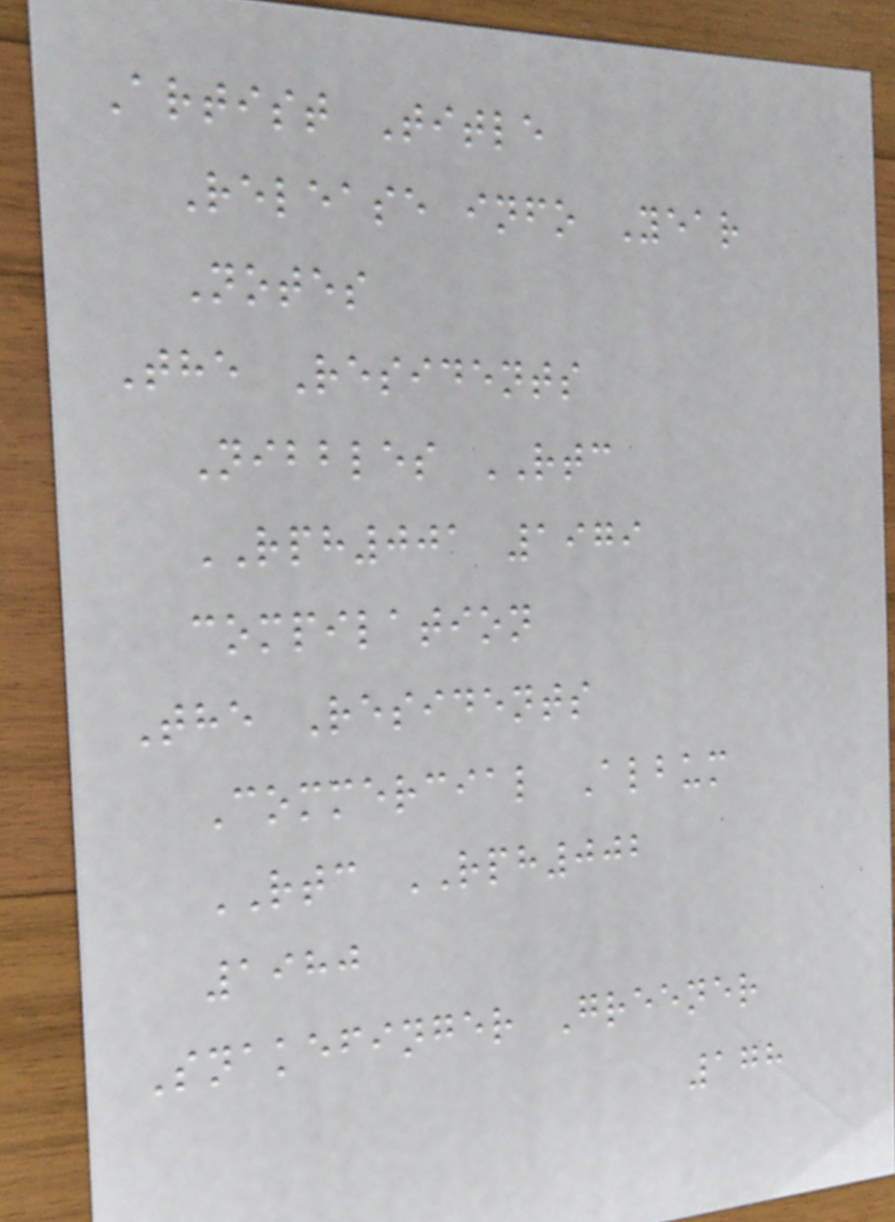Artist Title
Release info Year
Notes
The Residents
Nibbles RTC
RPH001 1979
compilation
The Residents
Commercial Album
RTC RPH002
1980
Snakefinger Greener
178
